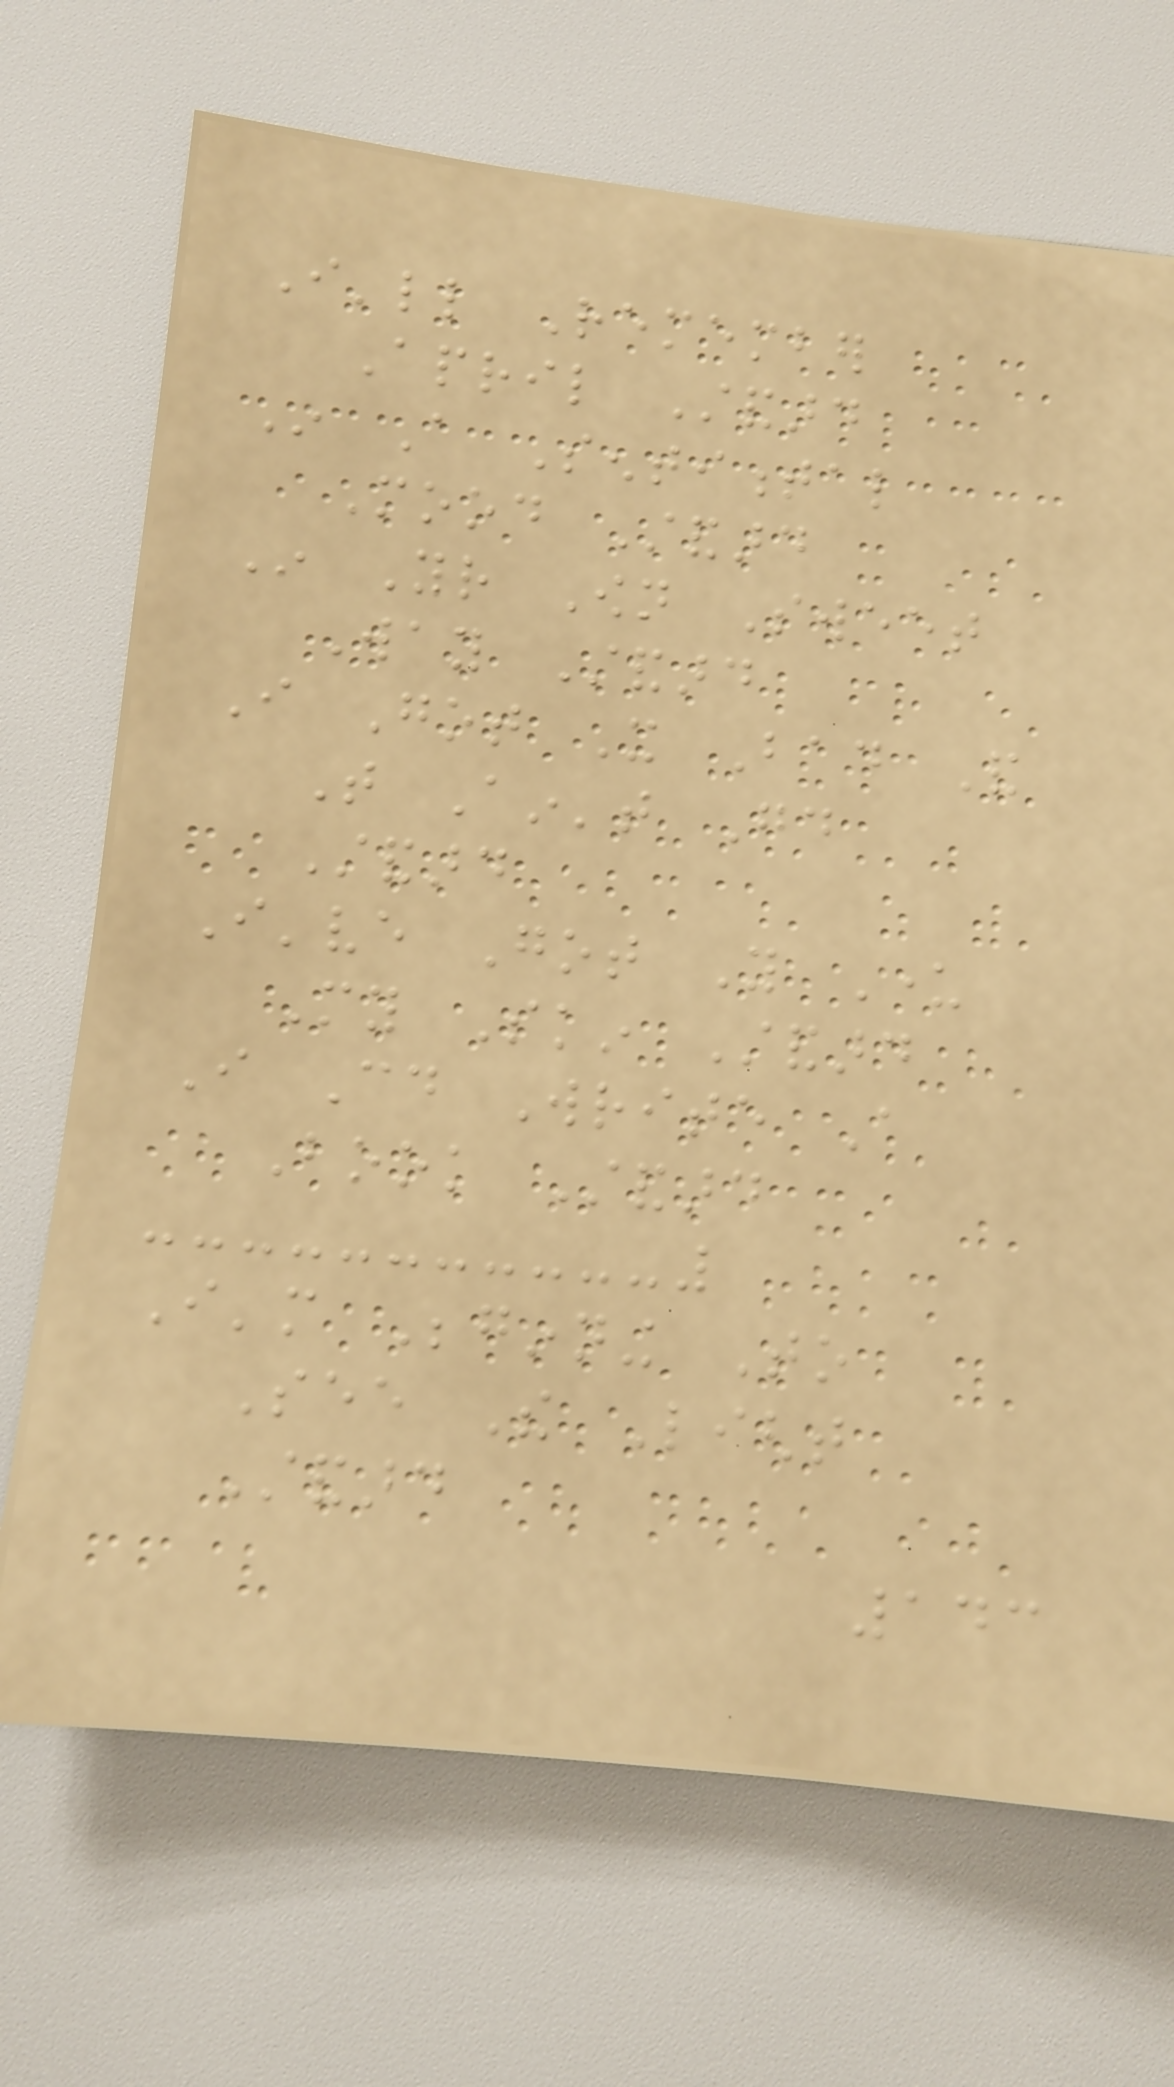I'll Remember
April Standard
In A Sentimental
Mood Standard
In Your Own Sweet
Way Standard
I Got It Bad And
That Ain't Good
Standard
I've Got You Under
My Skin Standard
I Could Write A
Book Standard
I'm Beginning To
See The Light
Standard
143
